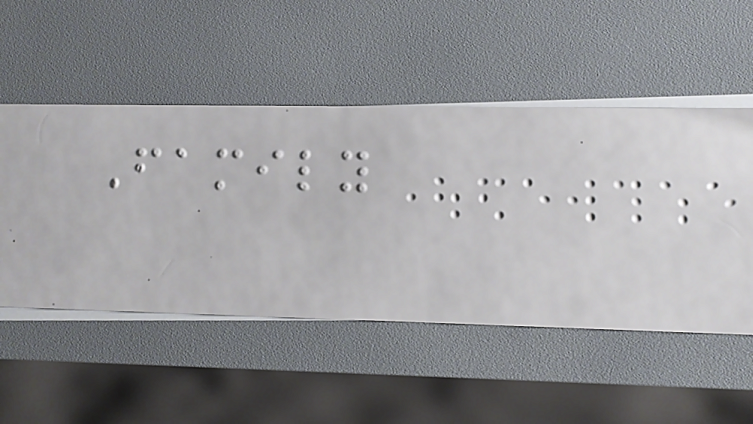Family
